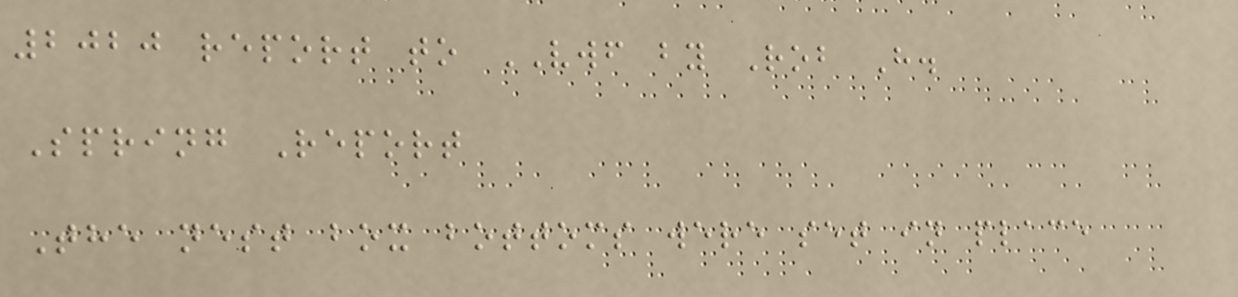2020 report to VWF by Rob H.
Spring Report
The nest box bottoms were set in place
